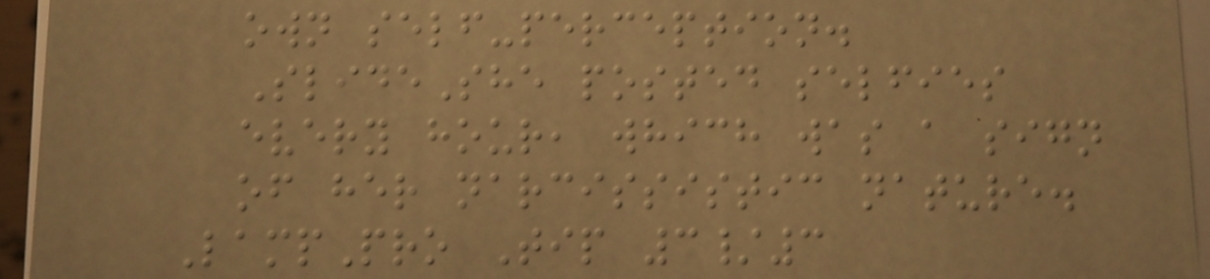own self-perception.
SlideShe posted selfies
every hour, which was a sign
of her narcissistic nature.
LampPro Tip 3/3
